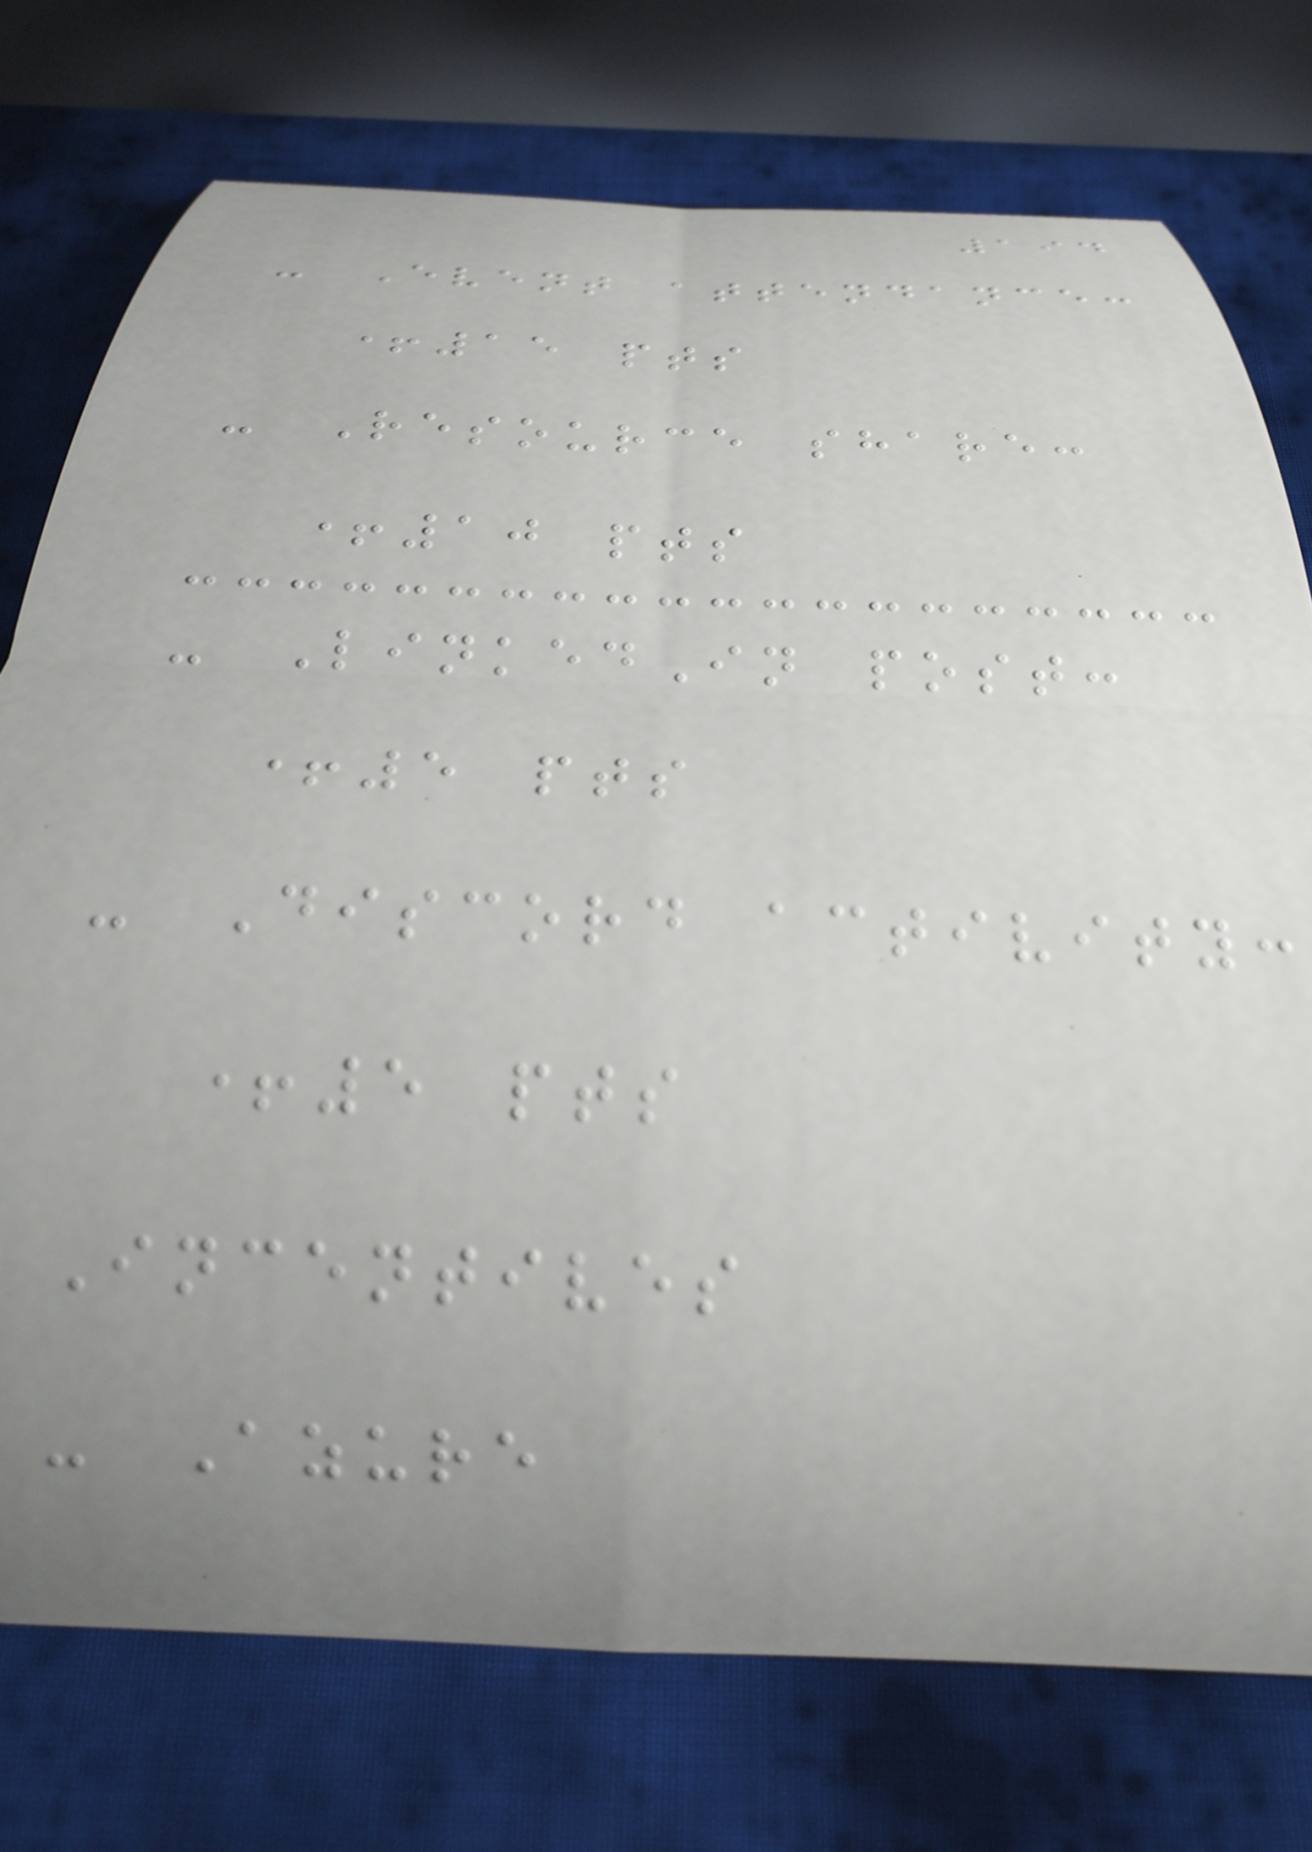194
- Event attendance:
+15 pts
- Resource share:
+10 pts
- LinkedIn post:
+5 pts
- Discord activity:
+5 pts
Incentives
- Azure
